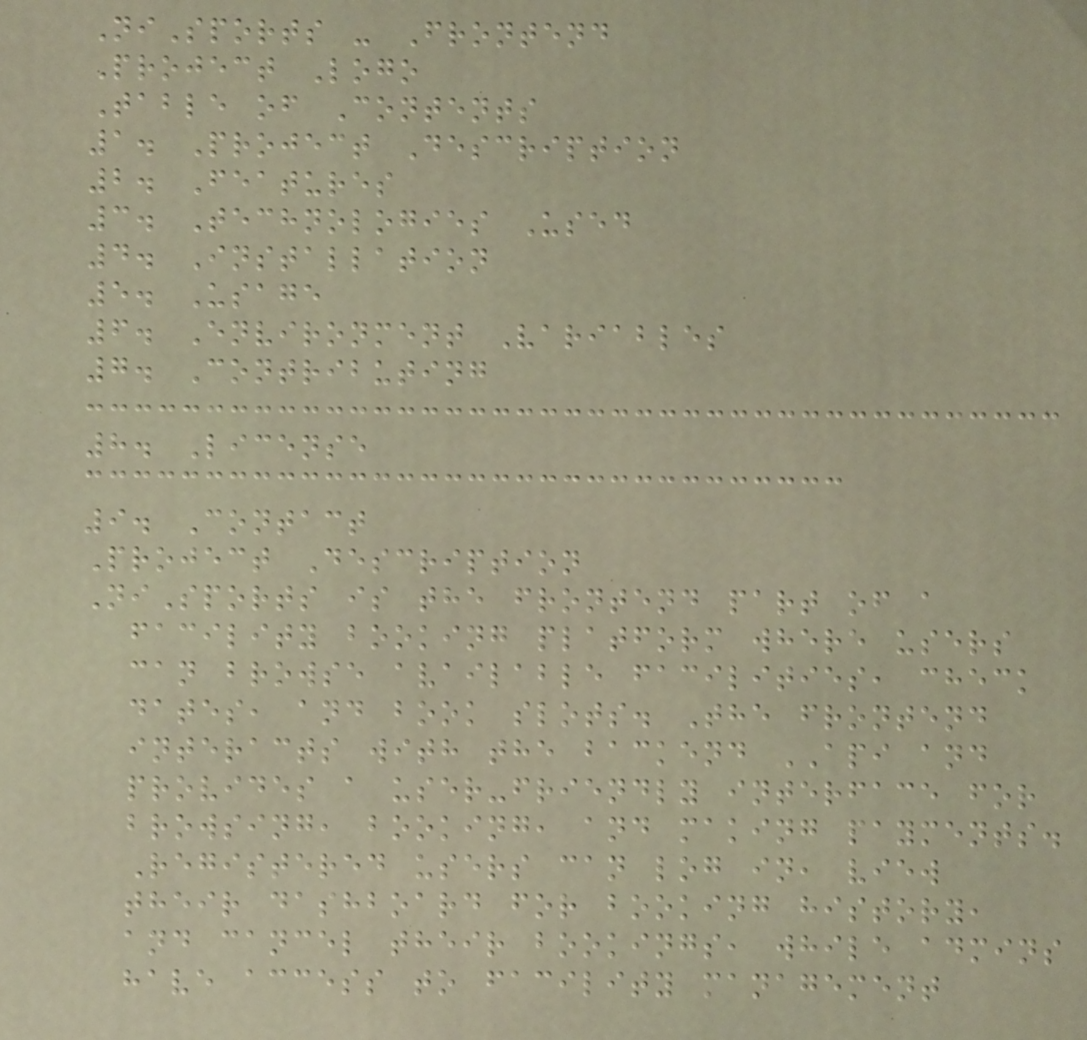NiSports - Frontend
Project Logo
Table of Contents
1. Project Description
2. Features
3. Technologies Used
4. Installation
5. Usage
6. Environment Variables
7. Contributing
8. License
9. Contact
Project Description
NiSports is the frontend part of a
facility booking platform where users
can browse available facilities, check
dates, and book slots. The frontend
interacts with the backend API and
provides a user-friendly interface for
browsing, booking, and making payments.
Registered users can log in, view
their dashboard for booking history,
and cancel their bookings, while admins
have access to facility management
